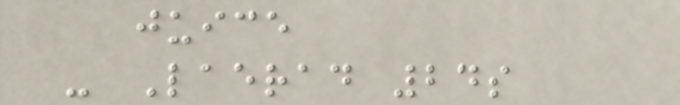juice
- Laerad 24s
